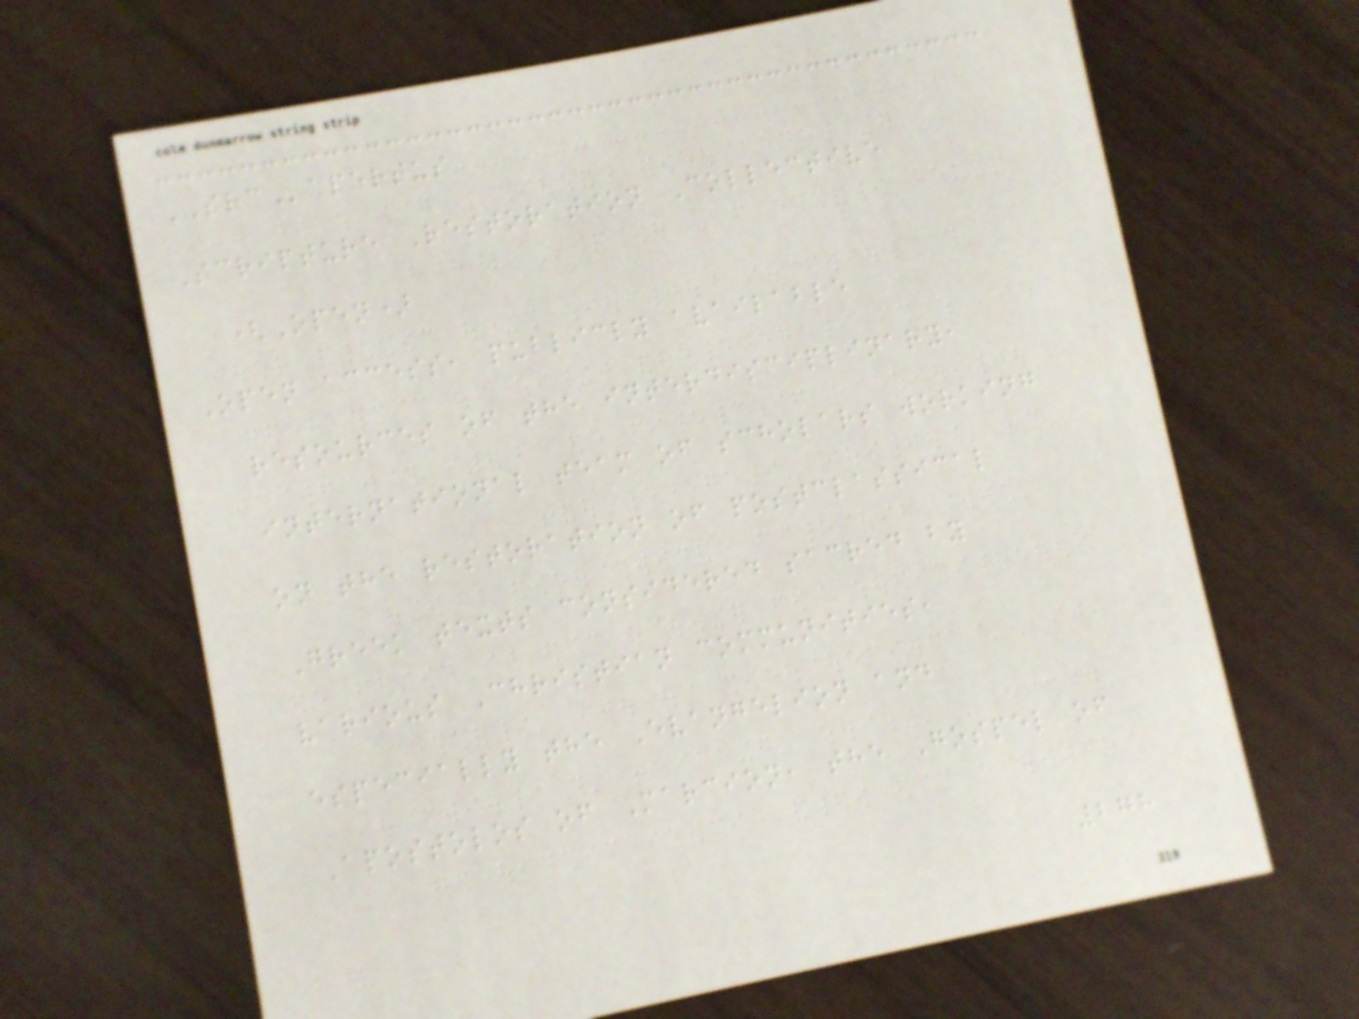SRCapertus
Scripture Restoration Collective
(Open)
Open access, publicly available
resources of the interdisciplinary,
international team of scholars working
on the restoration of postclassical
Greek texts considered sacred by
various Christian communities,
especially the Evangelion and
Apostolos of Marcion, the Gospel of
278
